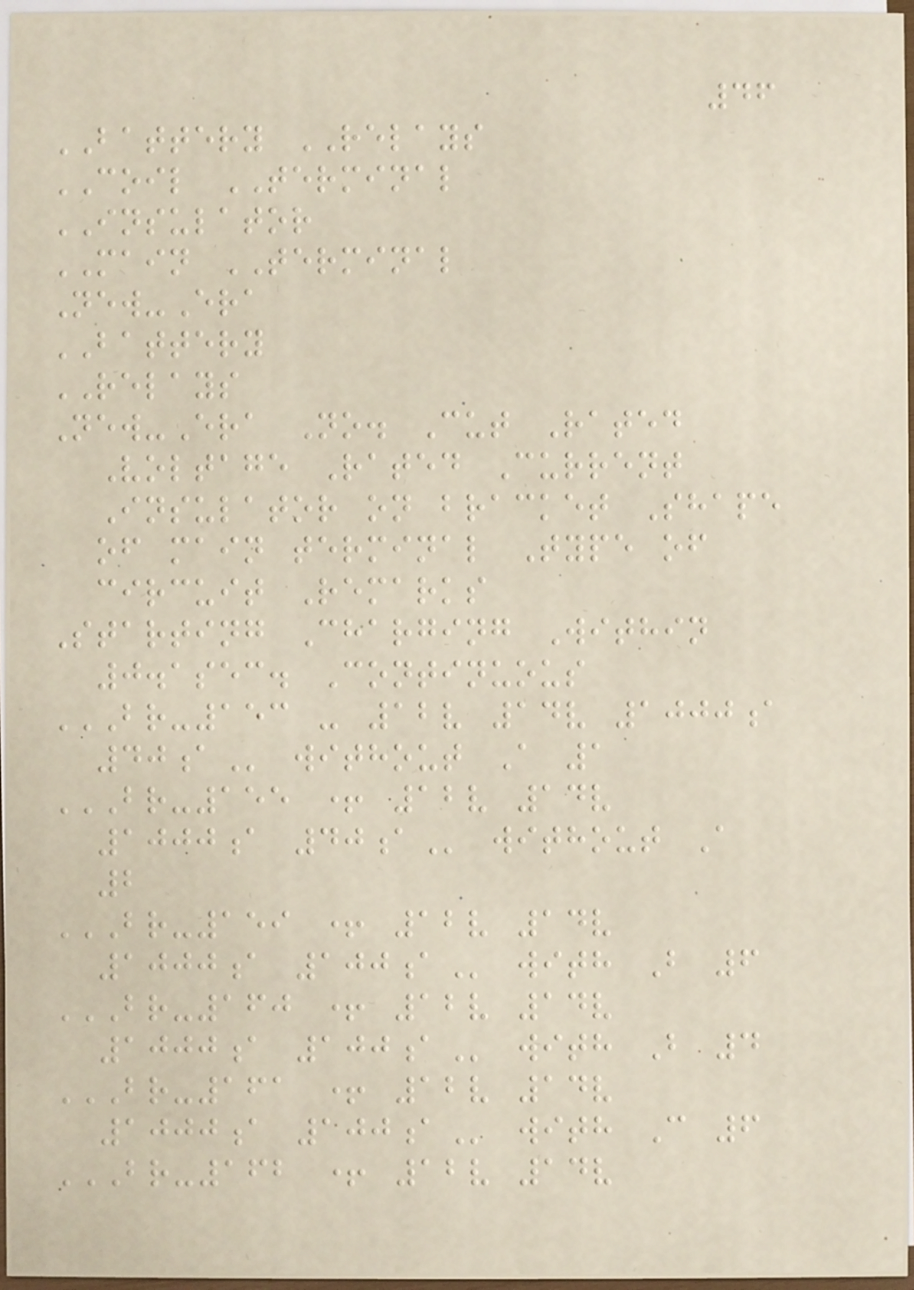46
BATTERY RELAYS
COIL TERMINAL
INSULATOR
MAIN TERMINAL
New-Era
BATTERY
RELAYS
New-Era No. Cut Rated
Voltage Rated Current
Insulator on bracket Shape
of main terminal Type of
circuit Remarks
Starting Charging Within
0.1sec. Continuous
BR-153 - 12V 14V 1000A
40A without A 1
BR-155 + 12V 14V
1000A 40A without A
2
BR-159 + 12V 14V
1000A 100A with B 6
BR-160 + 12V 14V
1000A 100A with B 4
BR-161 + 12V 14V
1000A 100A with C 6
BR-162 + 12V 14V
